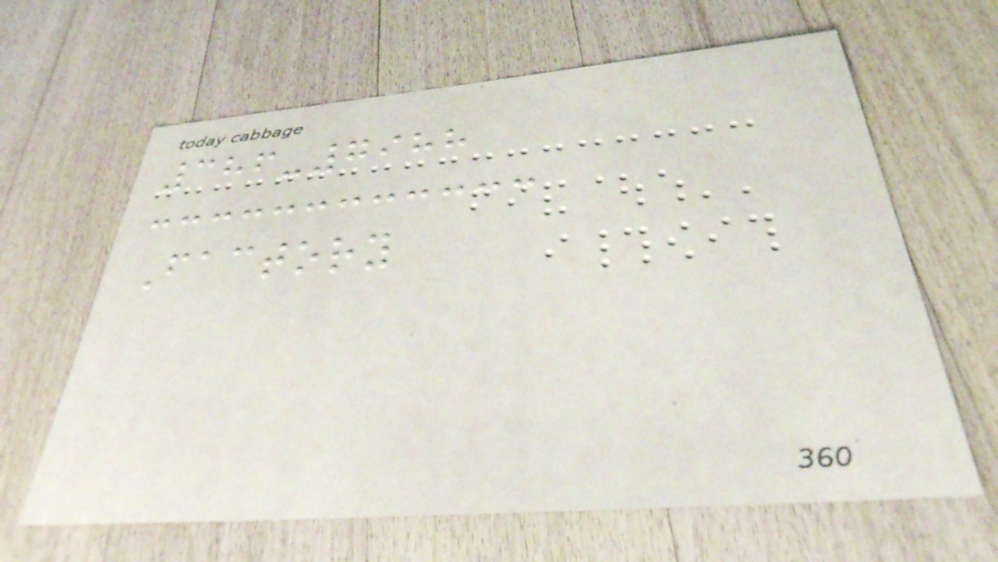386-7988
Factory
